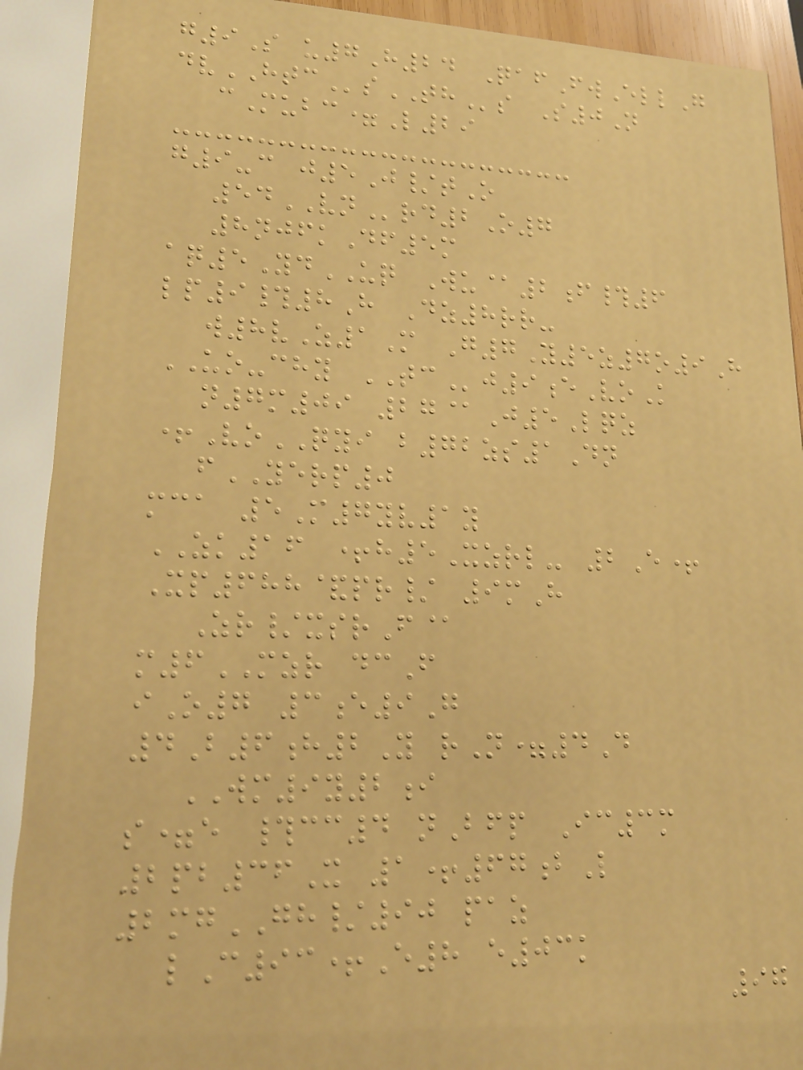g9S u7H24 QafFwEllG
dvHTCsTHs S0N
cMubc=L29
g9-c j5J/tO
54VNrd2O7
8njfkDf5m
aq5YdUQ Wu@2f#6
lp9#8H Dz8rr-
w8vZ1M G7Y5z7o9H
UO-chy TCj9eVoK
n7m09 27@J5Lqz
+VoQYI b72zs1Dn
fYERP0
mca 5M7yv1y
ZK16 +h5Xzrl- 2E+
Xp688&pr/ 9mH
Zr/xsrF@
m6MZR dcF
iO7 3e9G
4B6h2Y rN=4D
WM9y2i
s=e #cc4 nBfp Ic3m
2pb36X 1+67bL
2mgGH/90 paz
lC93+E8 e03k
97
